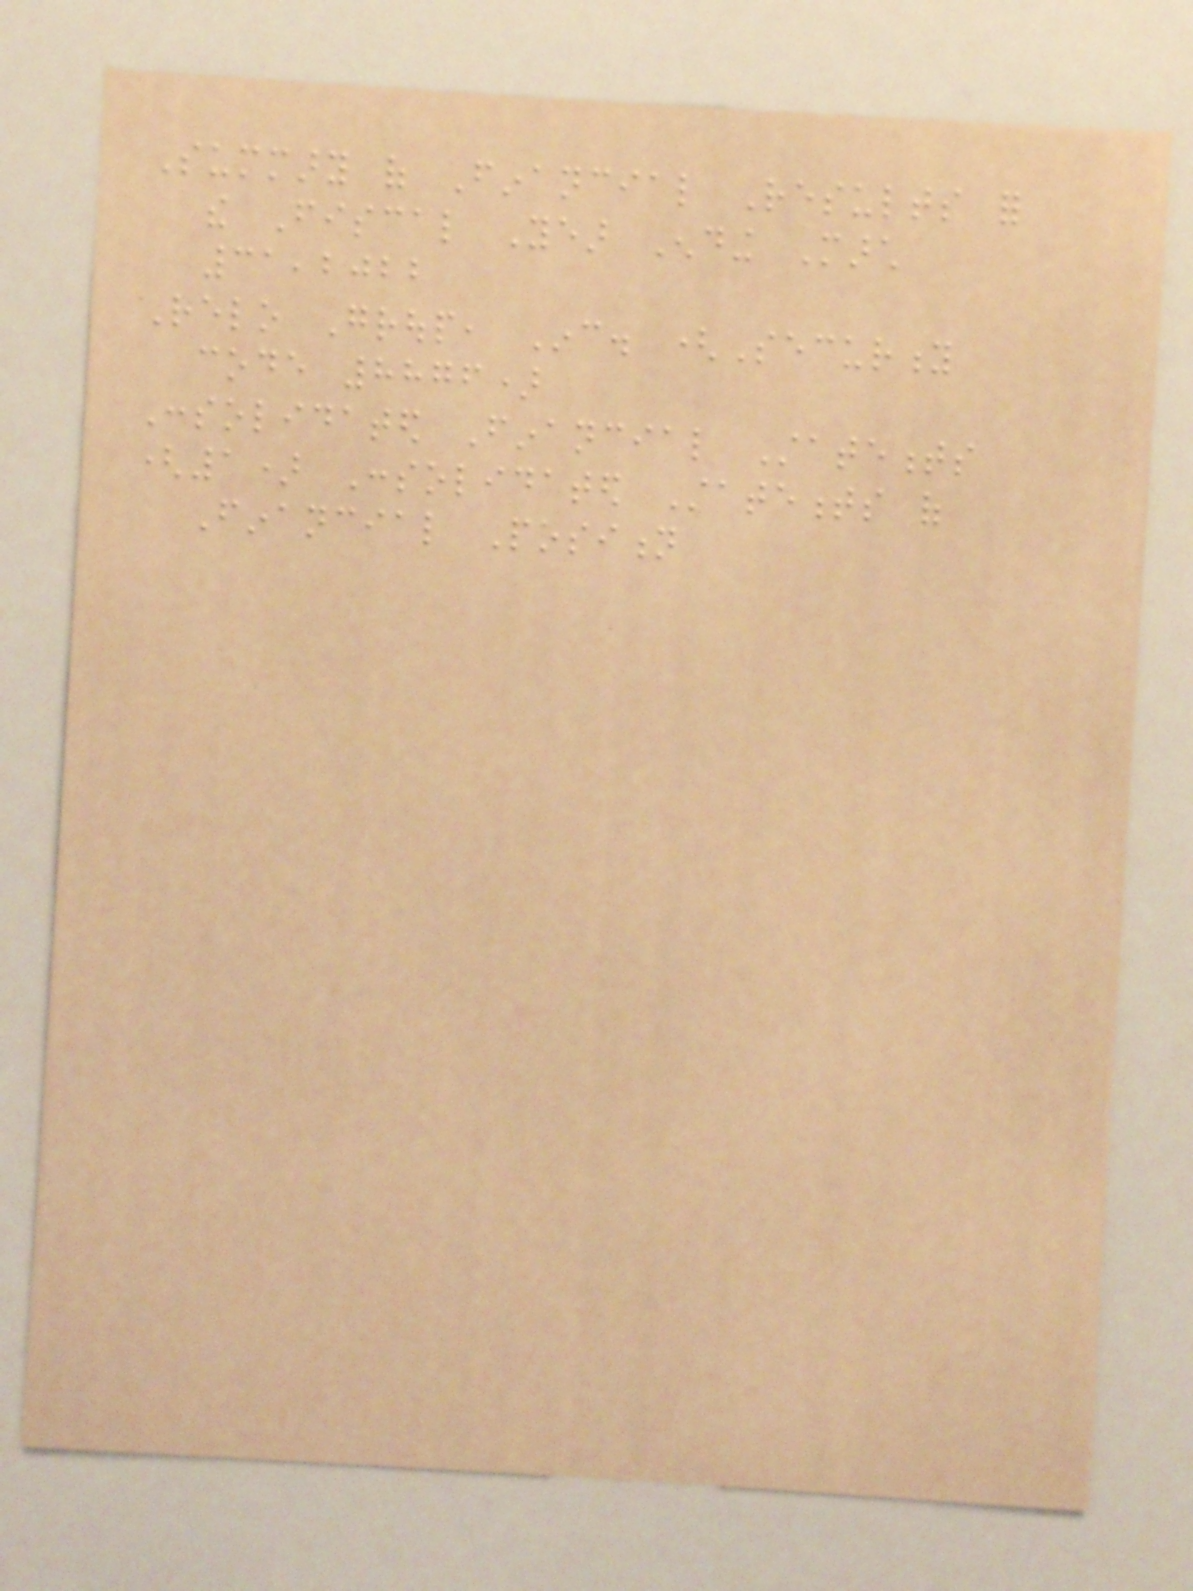Summary of Financial Results for
the Fiscal Year Ending March
31,2022
Relo Group, Inc. (Security
code 8876)
Consolidated Financial Statements
(1) Consolidated Statements of
Financial Position
